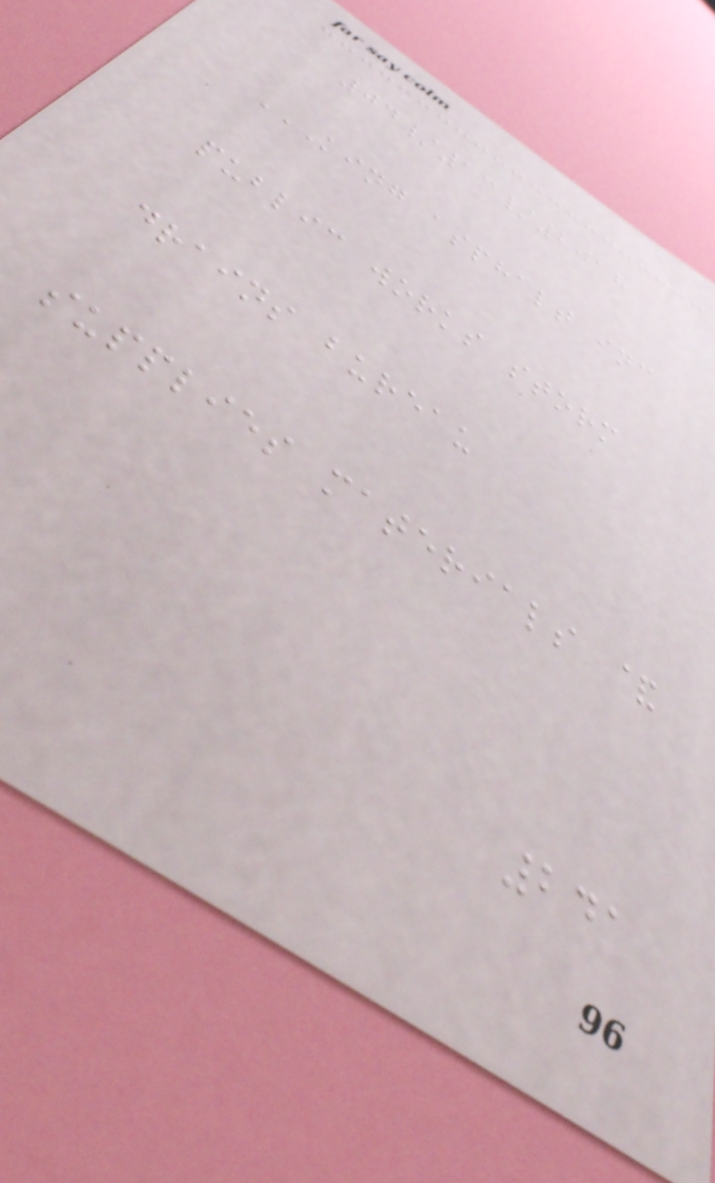04/13/2018
KING ASPHALT INC
PUBLIC WORKS STORM
DRAINS BUREAU
SUPPLIES MATERIALS &
241
